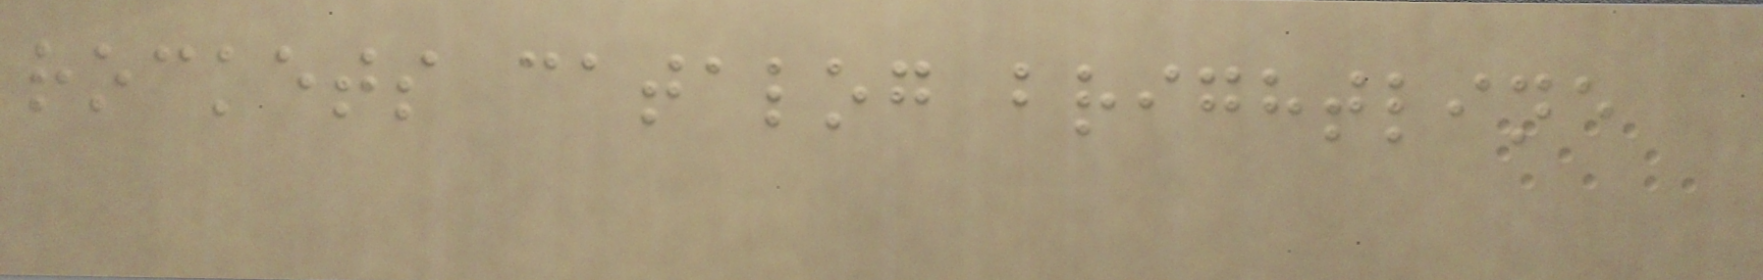rockets catalog brightline
